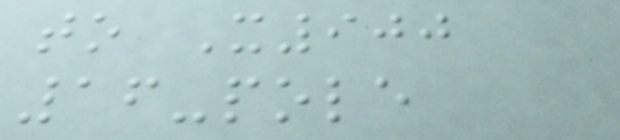to X900
16-pole
